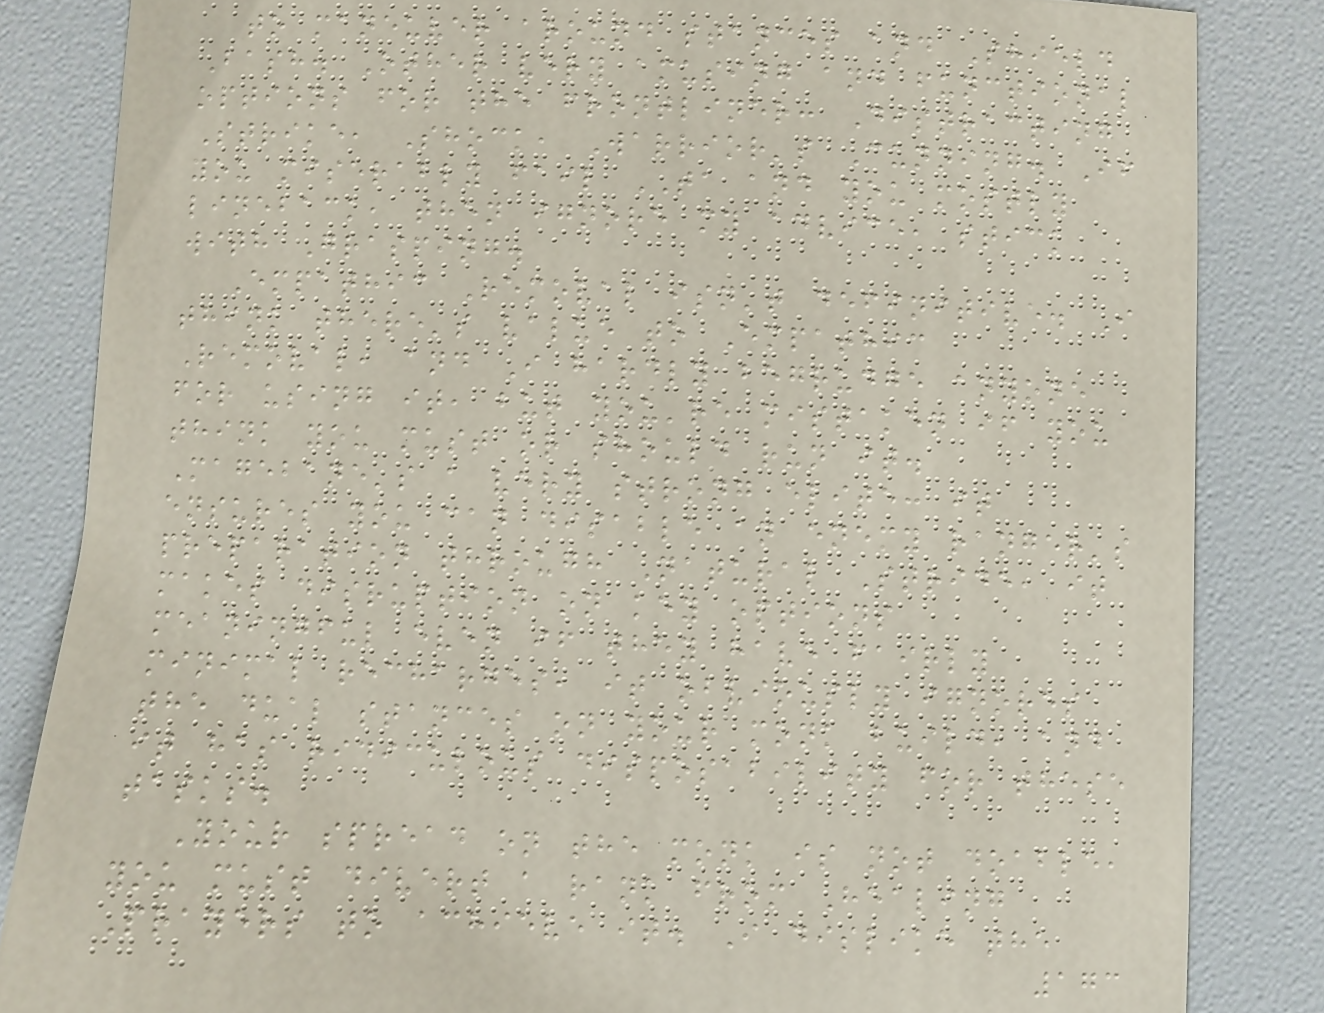to maneuver around stances and Shield
Bash. Other very amusing and functional
options for the frontliner: Distracting
Strike, Shock, Warrior's Cunning. If
you miserably fail TA and you mostly
lineback, then ignore my advice, stick
with Grasping.
Empathic Removal isn't definitive. I
think there's value to Empathic
Removal, and I hardly begrudge anyone
for using it, but you're mistaken if you
think you must or should run it.
Magebane's a very strong elite: it
ensures you can disable an enemy ranger's
preparation through Natural Stride, it
makes disruption on key options
meaningful even if they have fairly
minimal recharges, it obviously ignores
the dual stances on your monk build, and
it has ridiculous disposability for these
tasks.
Your spread on the monk is not doable,
you must divert a rank from Healing
Prayers to achieve it. I dislike the
173
